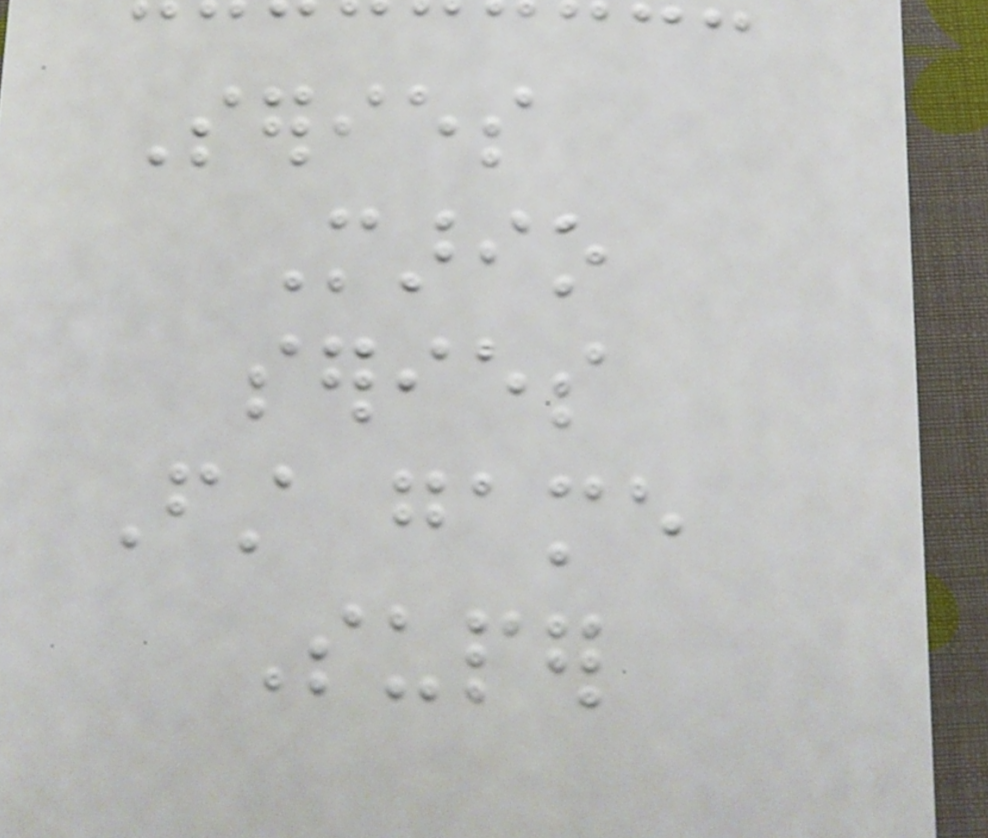Series
Mario
series
First game
Super
